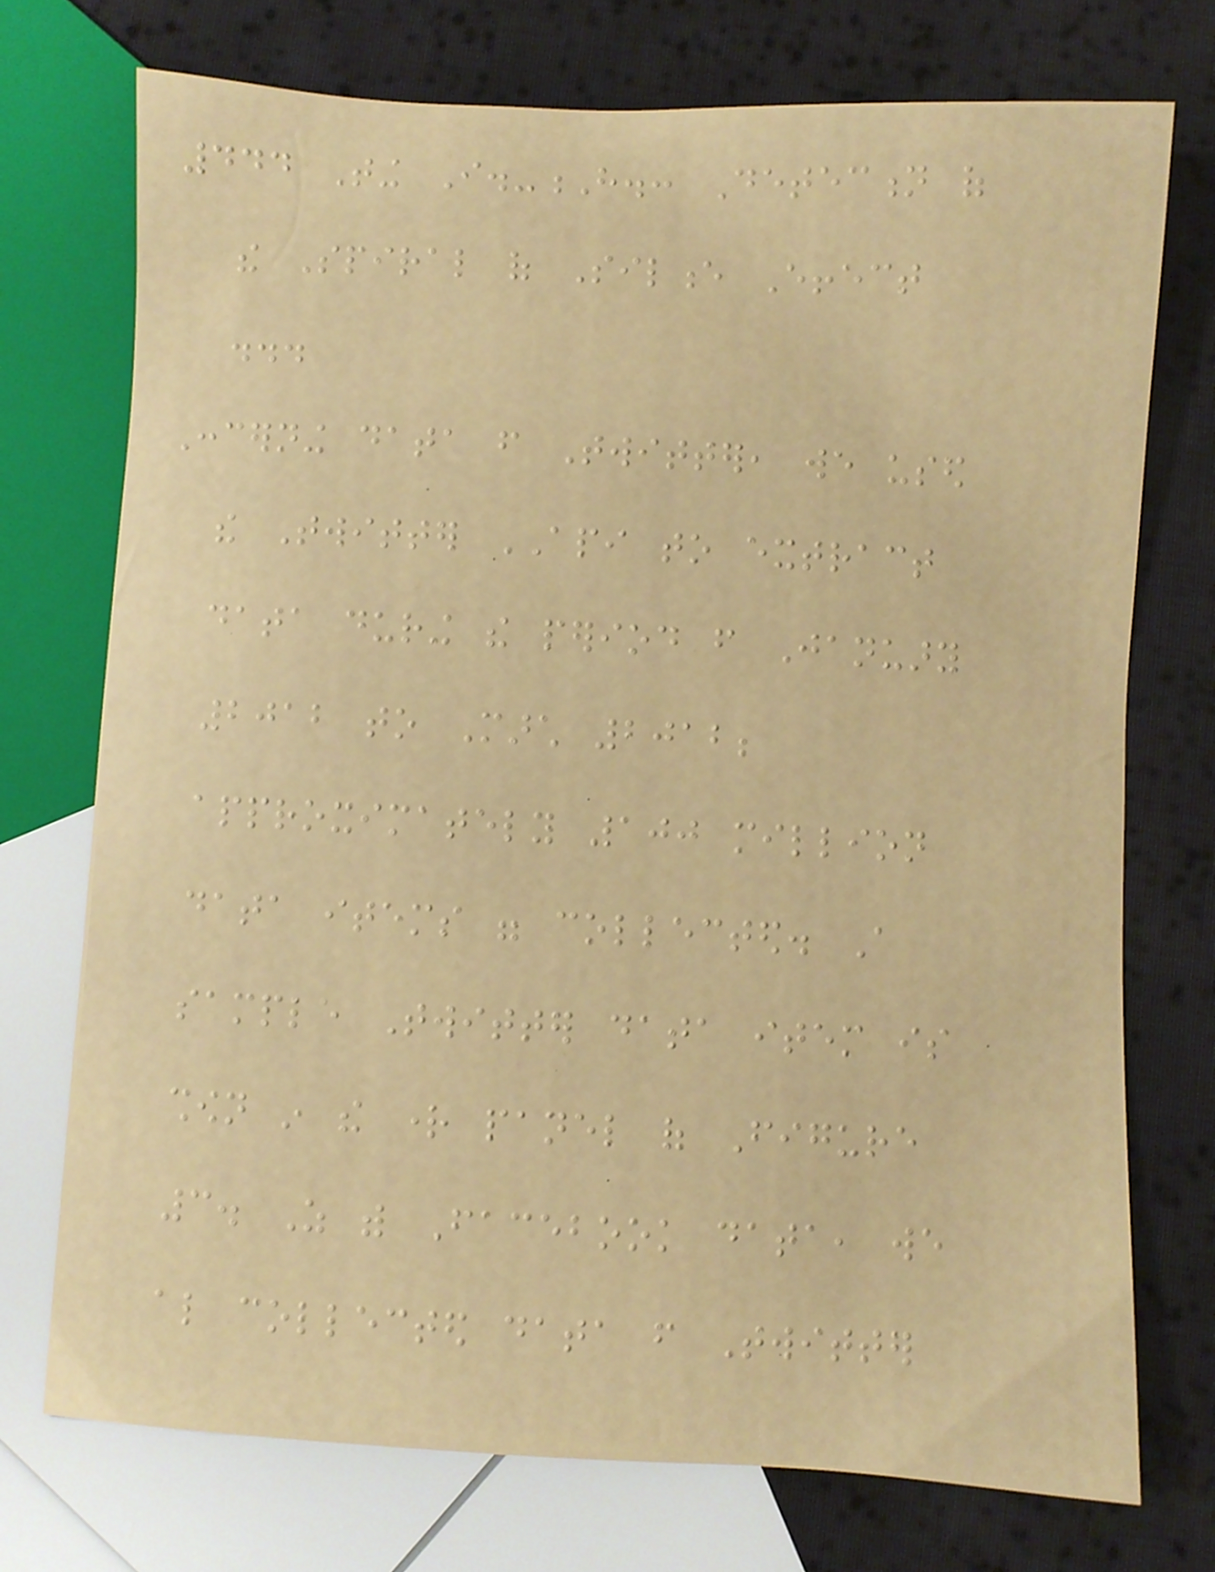444 Ting I.-H.: Detection of
the Spiral of Silence Effect
...
Concerning data from Twitter, we used
the Twitter API to extract
data during the period from January
2012 to March 2012;
approximately 100 million
data items were collected. A
sample Twitter data item is
shown in the right panel of Figure
3. As with Facebook data, we
also collected data from Twitter
